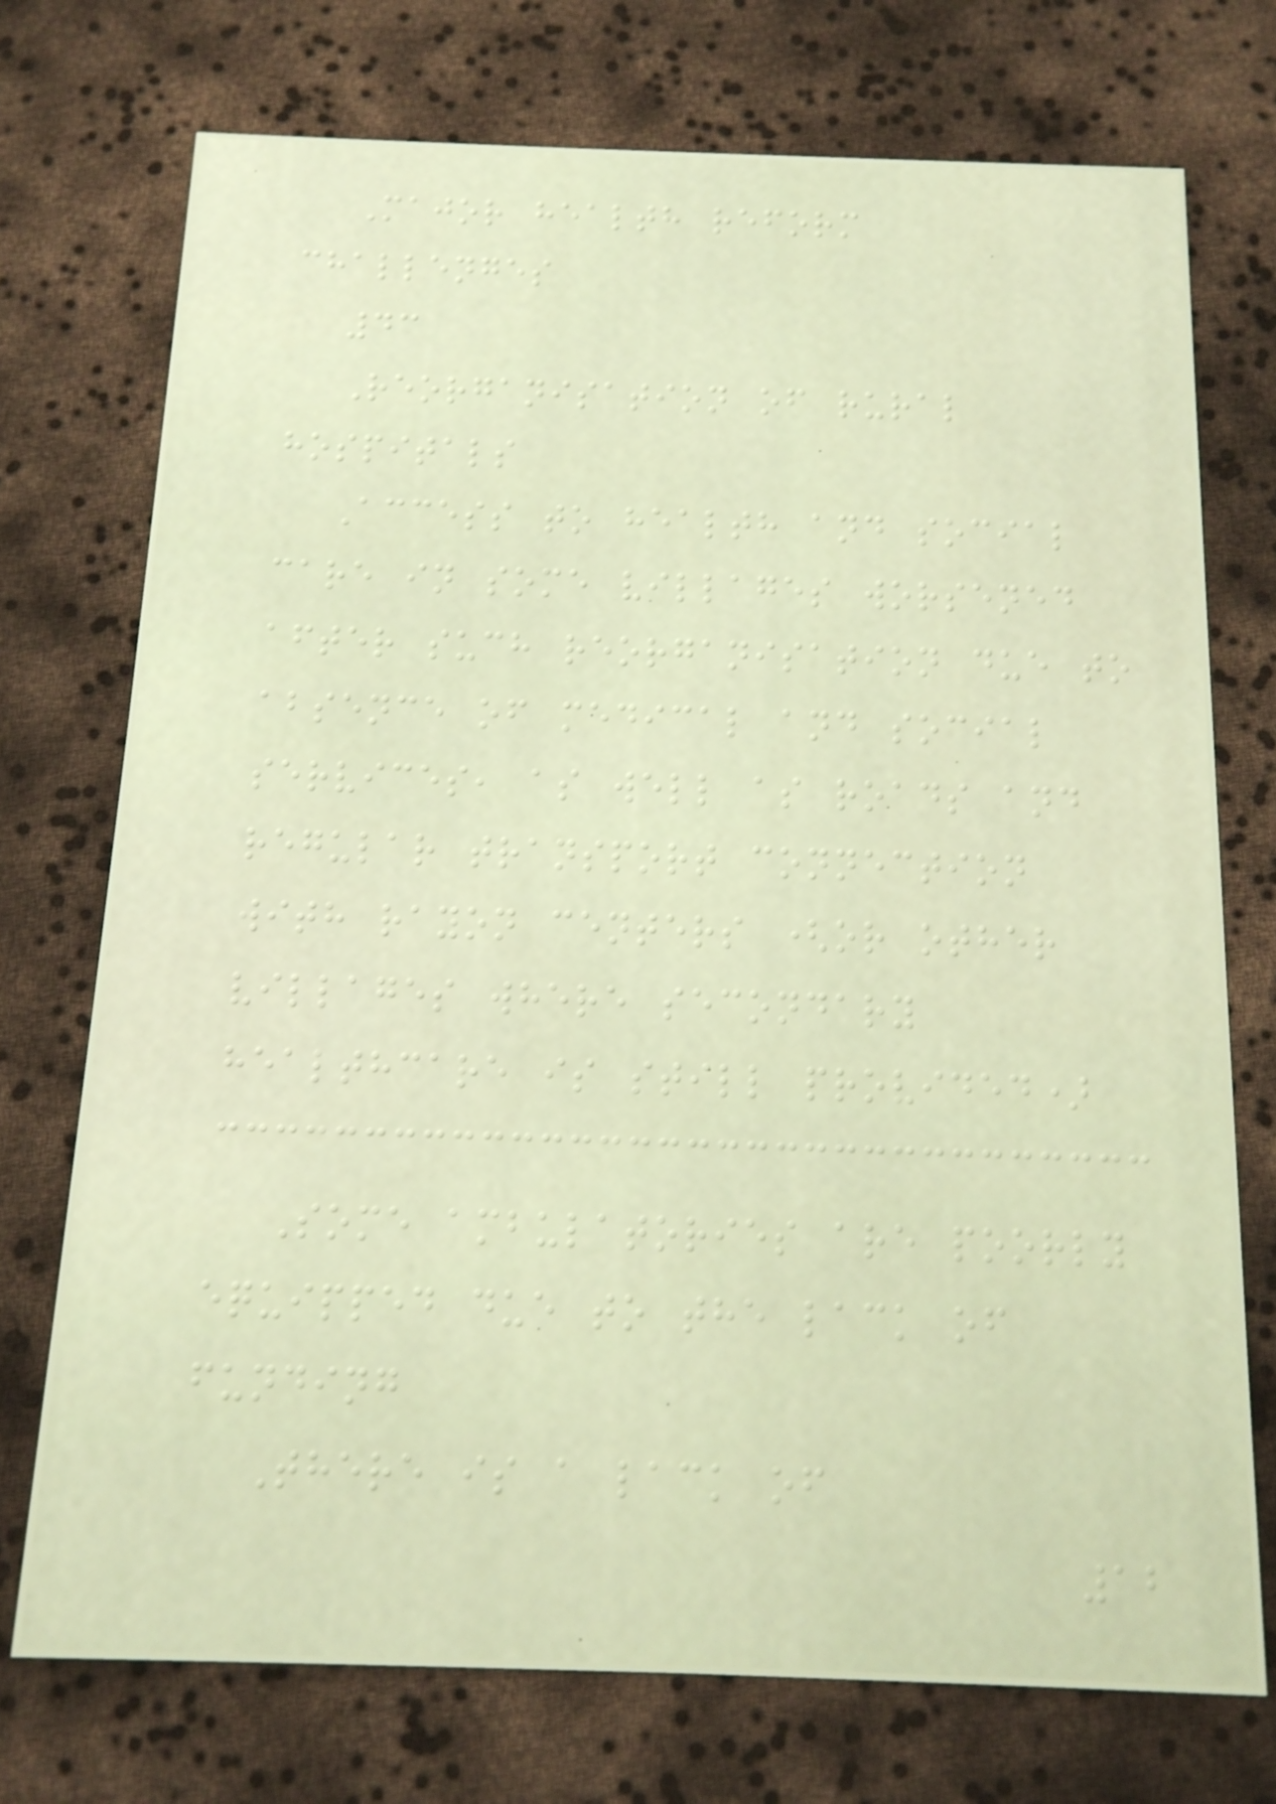Major health reform
challenges
43
Reorganisation of rural
hospitals
Access to health and social
care in some villages worsened
after such reorganisation due to
absence of medical and social
services, as well as roads and
regular transport connection
with rayon centers (or other
villages where secondary
healthcare is still provided)
Some ambulatories are poorly
equipped due to the lack of
funding
There is a lack of
12
